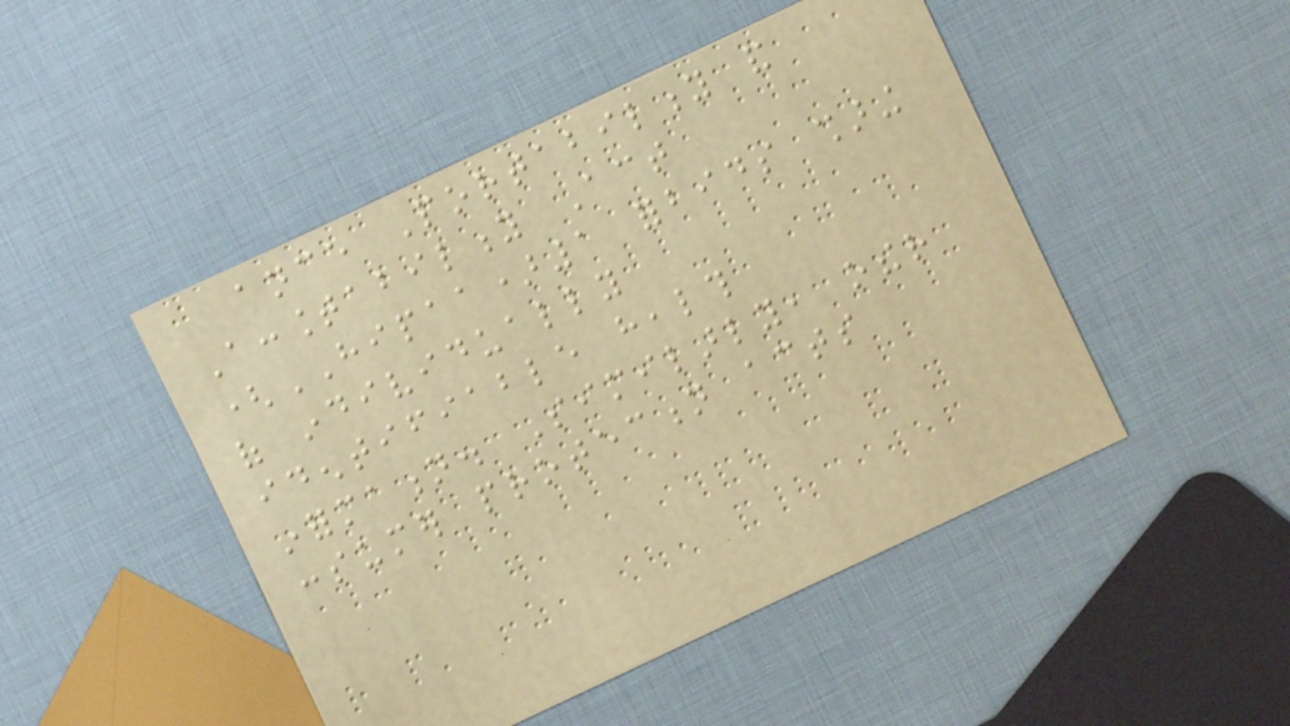ance Portability and
Accountability Act
(HIPAA)1 forbids sharing
of individually
identifiable health
information. Similarly, other
consumer protection acts
